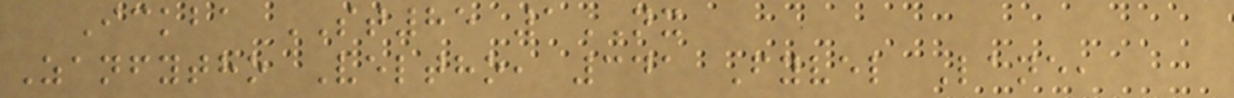Ickba ST85 1NX
Zanfytho Veltho, 341 Fyvel Lane,
